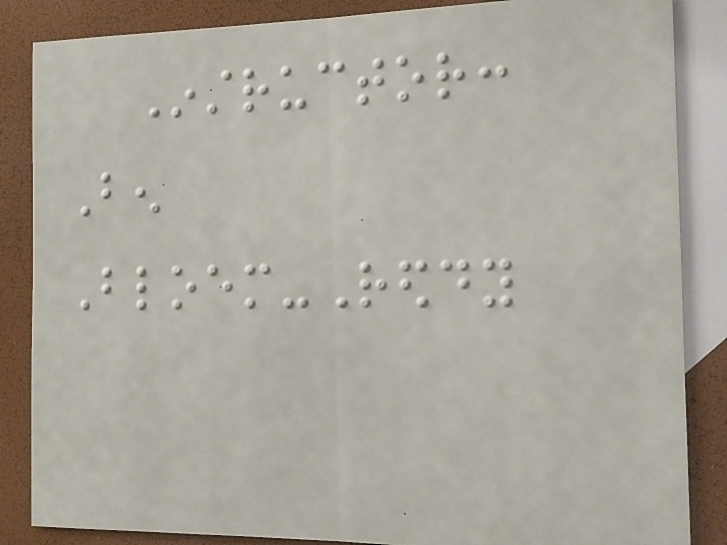Instructor:
Ben
Bloem-Reddy
